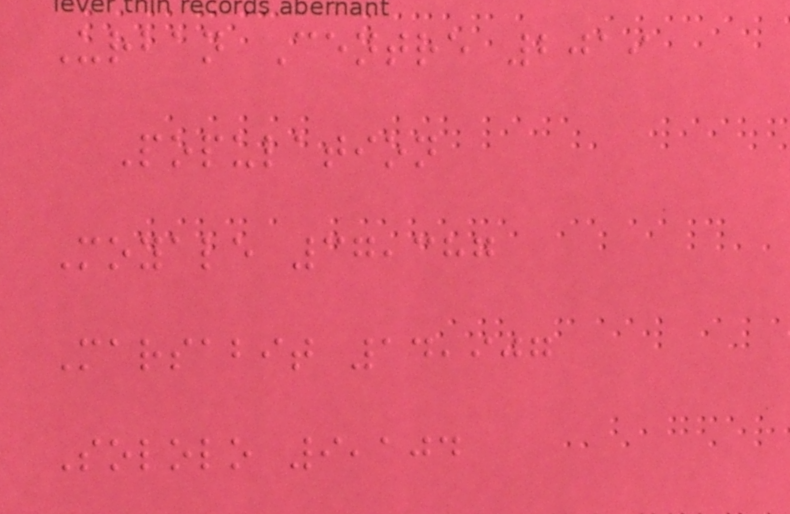Urban Centre 2019
Population
Moyale 37,387
Marsabit 14,907
Sololo 9,104
